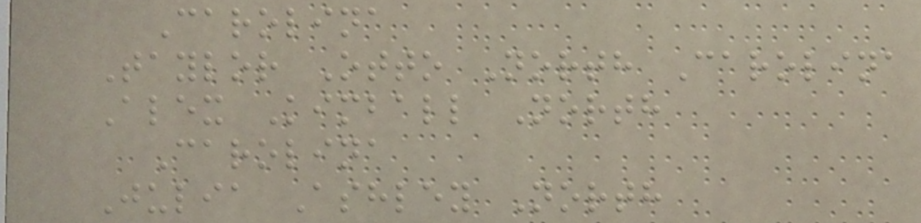Carolina
Taylor Otto North Carolina
Alex Kimball North
Carolina
Julia Ashley North
